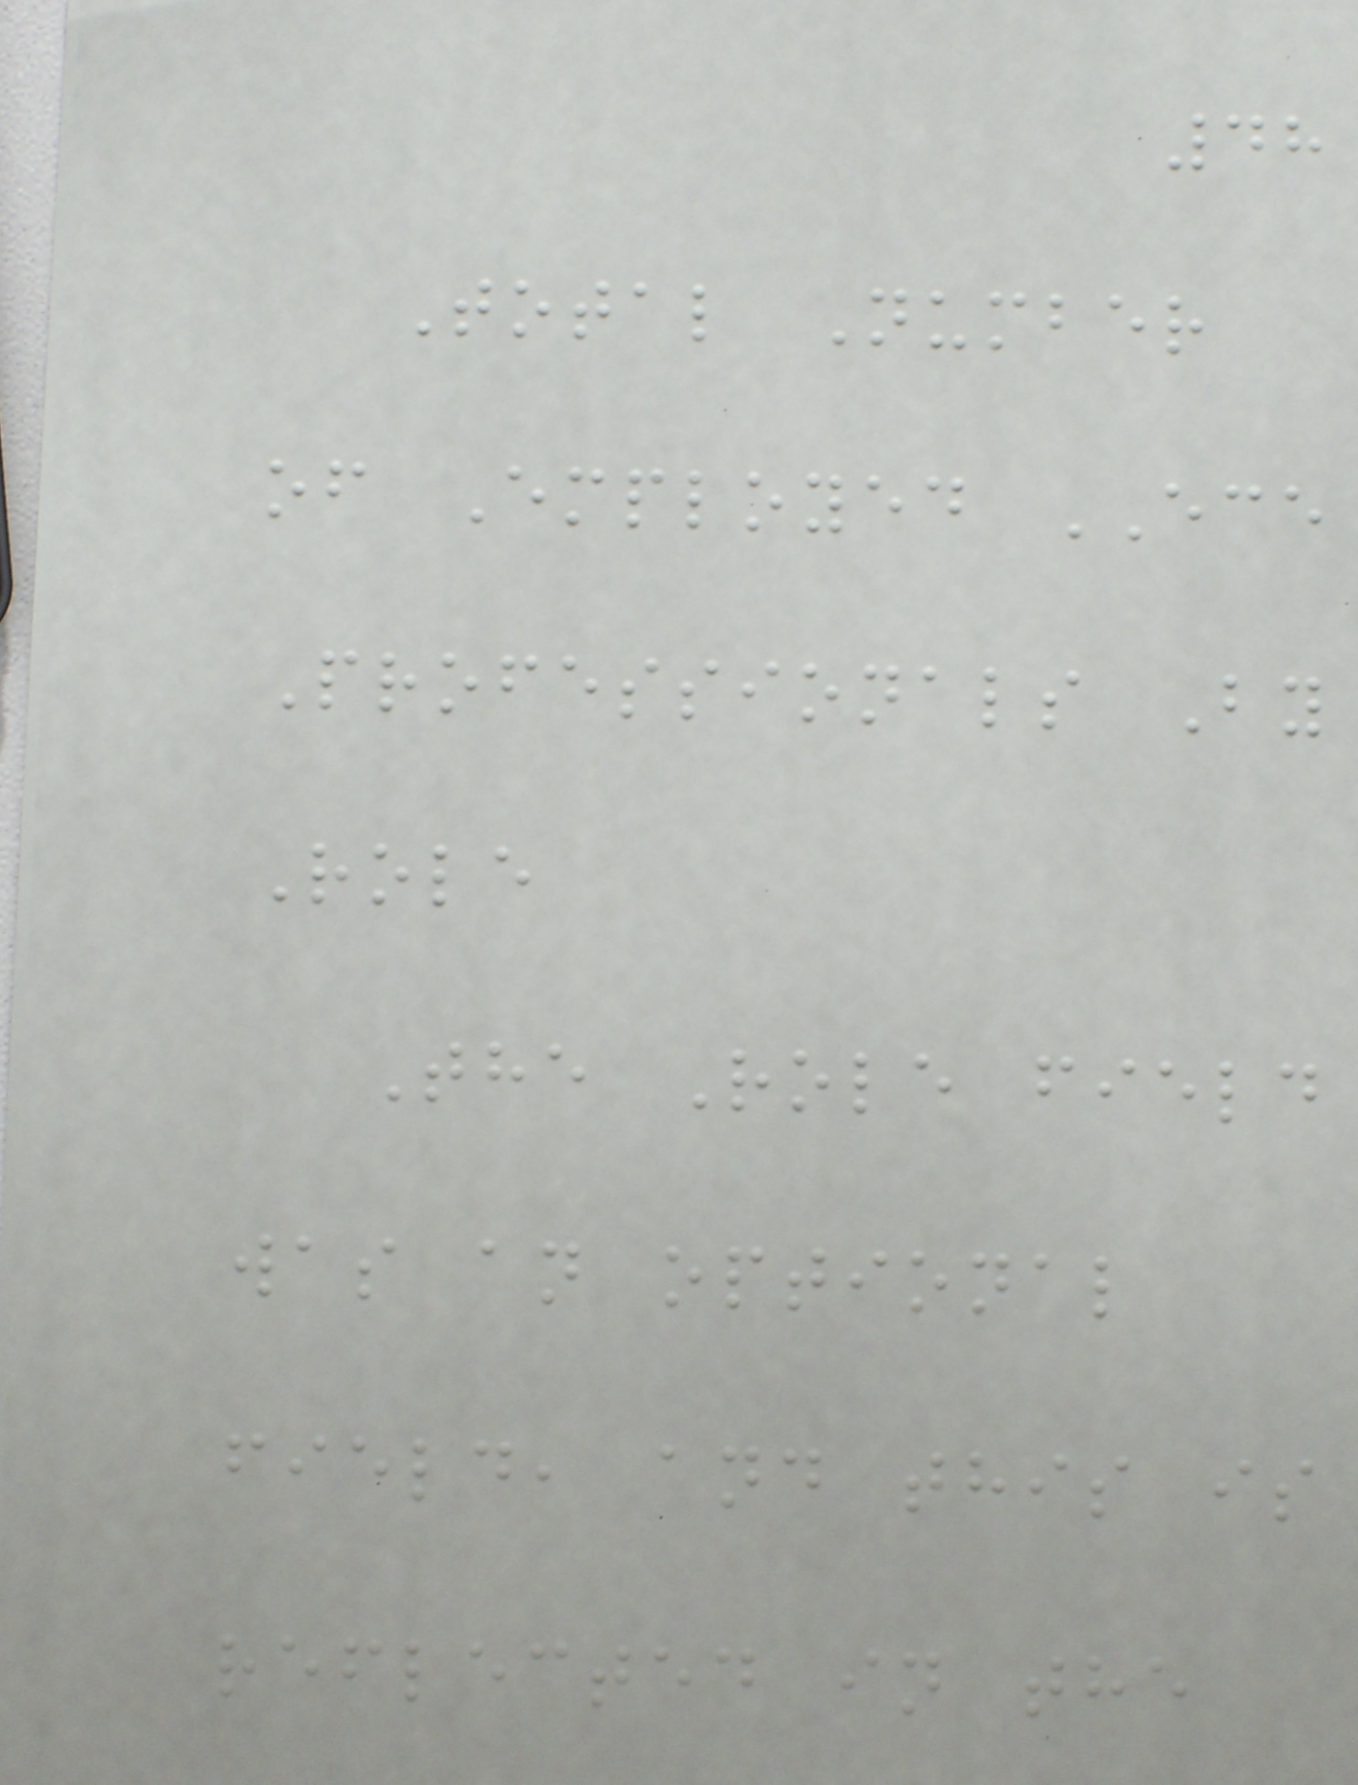48
Total Number
of Employed ECE
Professionals By
Role
The Role field
was an optional
field, and this is
reflected in the
